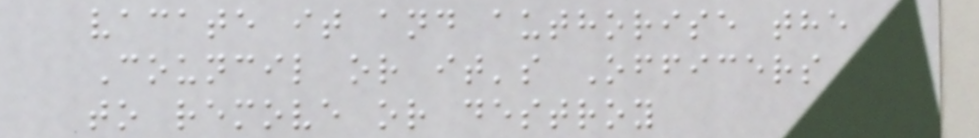vacate it and authorise the
Council or it's Officers
to remove or destroy
